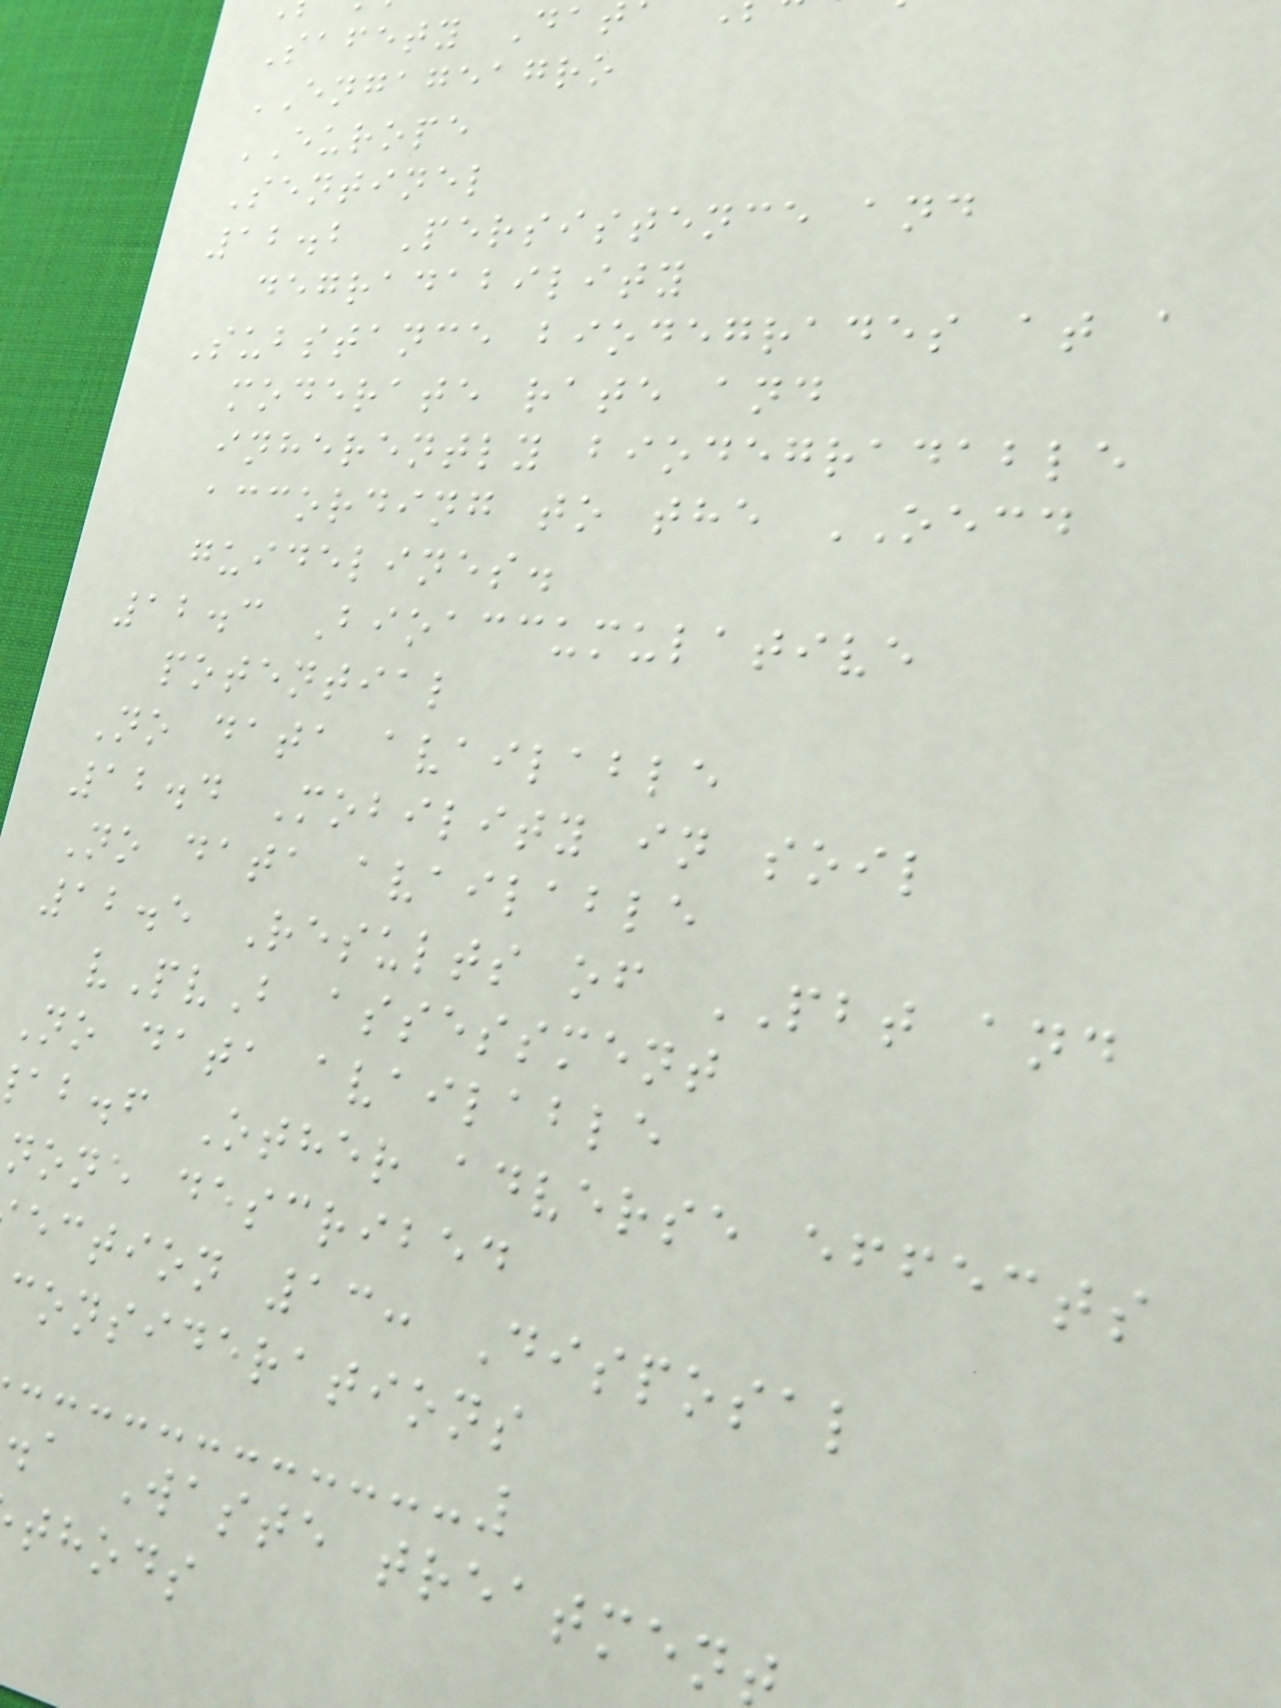Safety Da
ENGAGEAGRO
EUROPE
Sentinel
12.2 Persistence and
degradability
Substance biodegrades at a
moderate rate and
inherently biodegradable
according to the OECD
guidelines.
12.3 Bioaccumulative
potential
No data available
12.4 Mobility in soil
No data available
12.5 Results of PBT and
vPvB assessment
No data available
ab.f Other adverse effects
none described
ection 13: Disposal
considerations
.a Waste treatmen
thods
